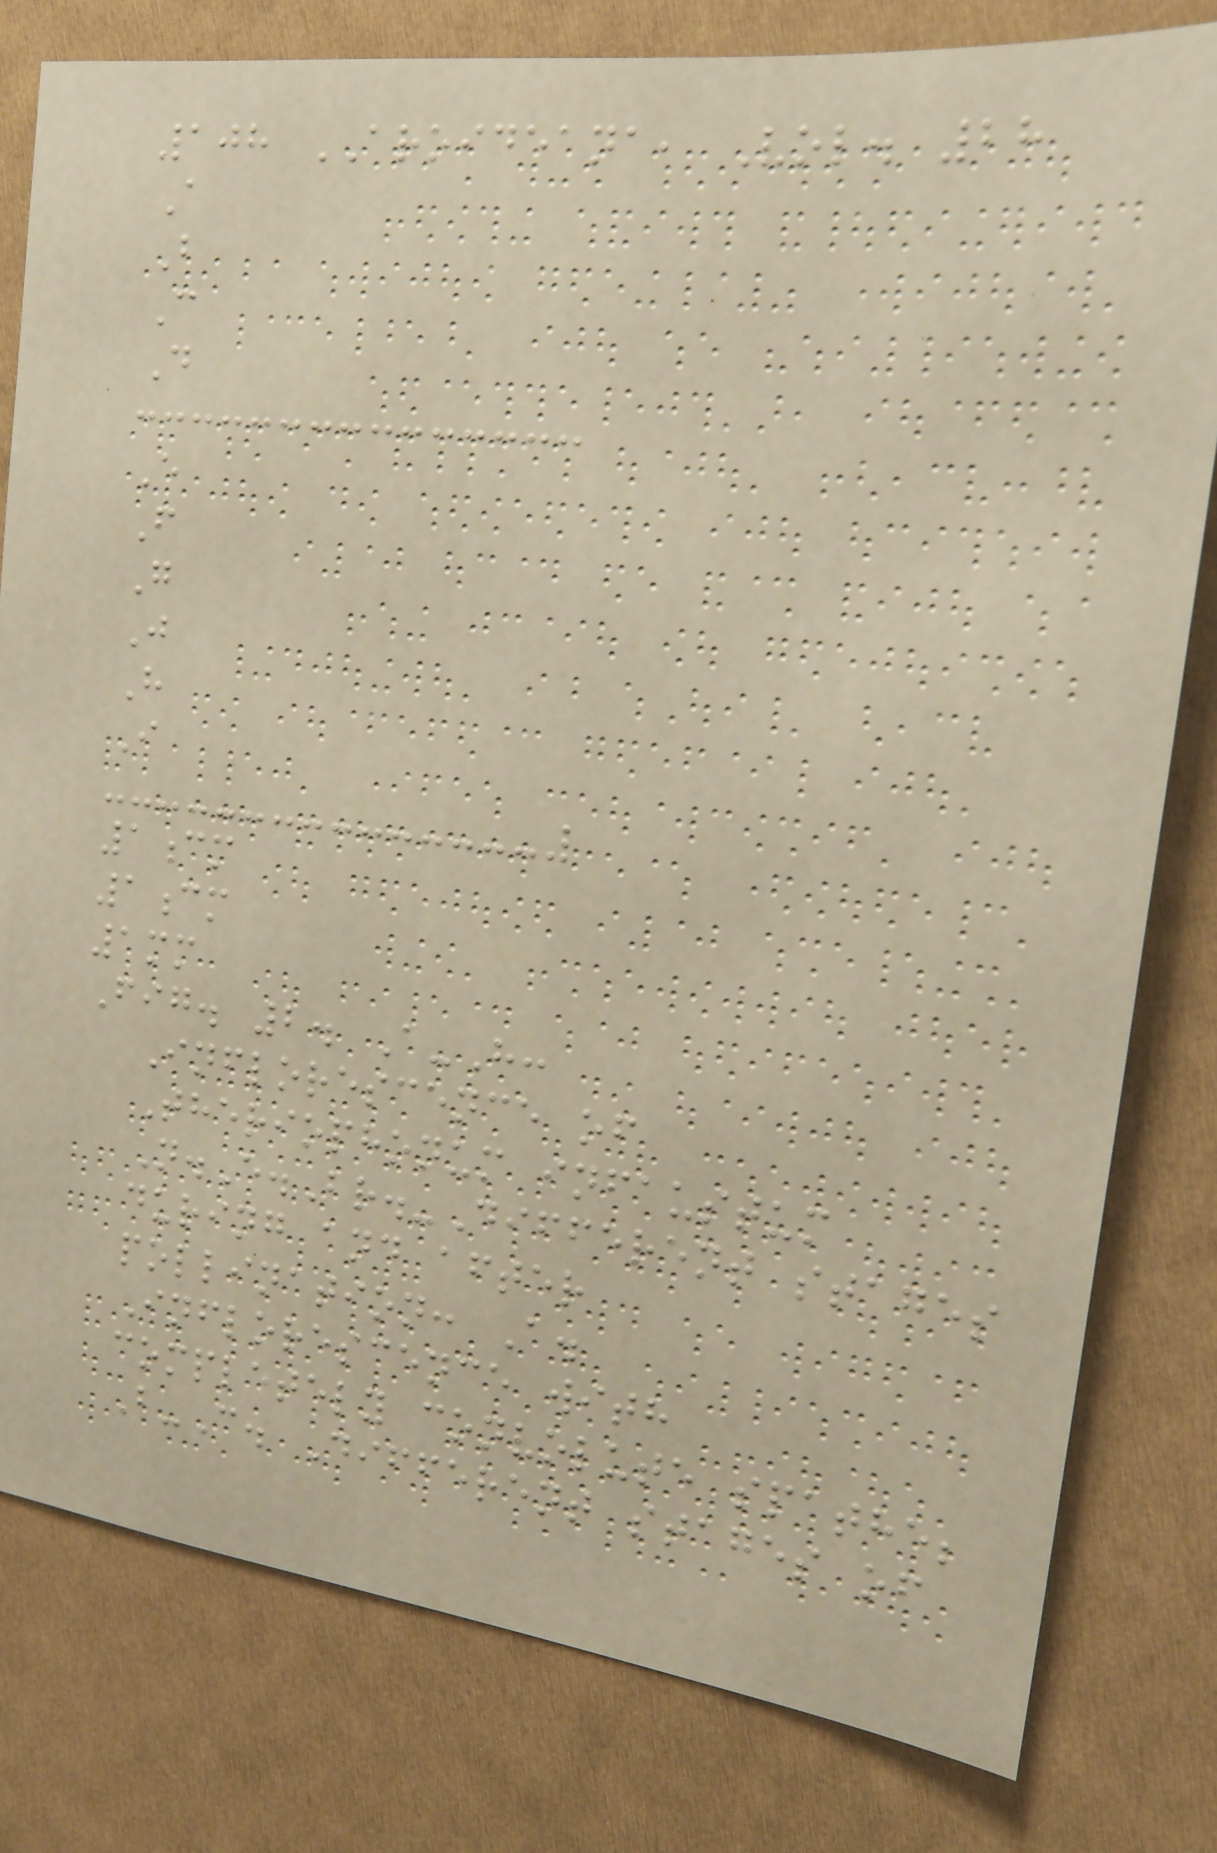108 AROIDEANA, Vol. 28
A
B
C
D
E
F
G
J
H
I
1cm
1cm
1mm
Fig. 2. A-H:
Inflorescence of
Theriophonum infaustum
N.E.Br.-Different stages
during and after
pollination: A.
Inflorescence with
completely convolute spathe;
B-C. Different stages of
